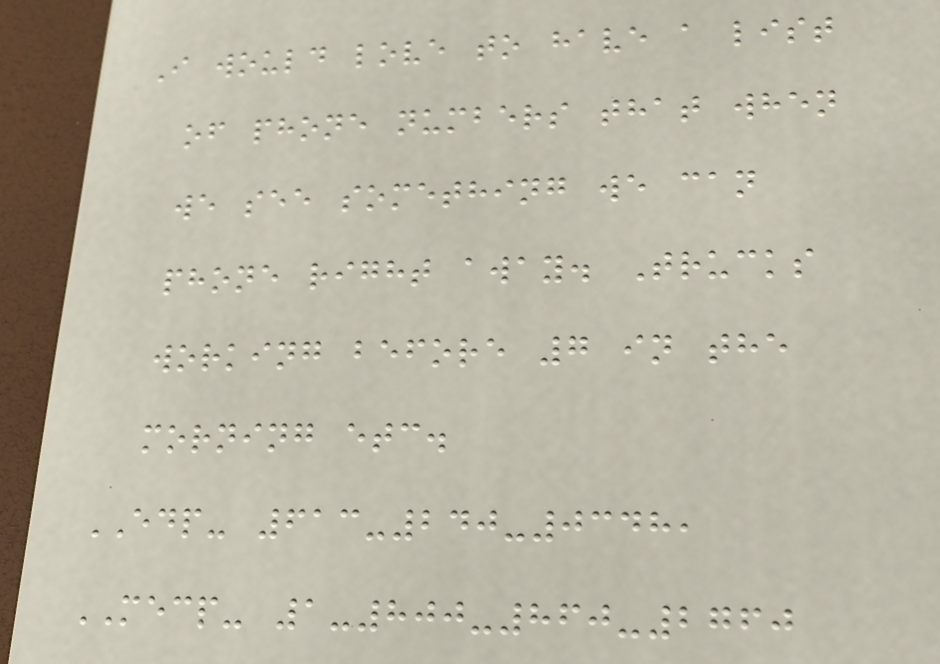I would love to have a list
of phone numbers that when
we see something we can
phone right away. Trucks
working before 7 in the
morning etc.
EDP- 613-240-0348,
MECP- 1-800-860-2760
